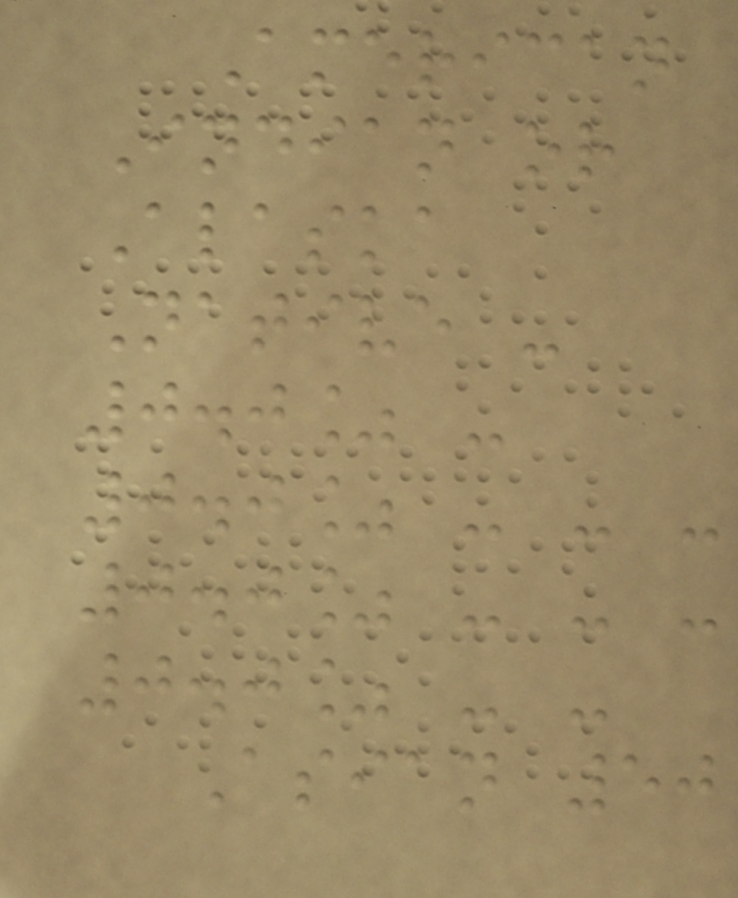American
Indian or
Alaska
Native -
0.0% -
0.0% - - -
0.0% - - -
0.0% - -
Asian 50
